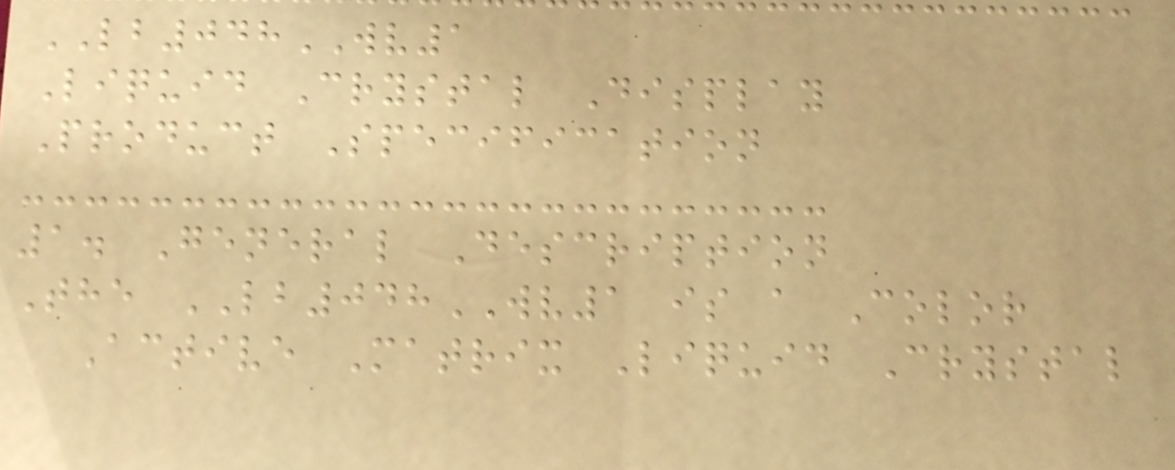LB048WV1
Liquid Crystal Display
Product Specification
1. General Description
The LB048WV1 is a Color
Active Matrix Liquid Crystal
